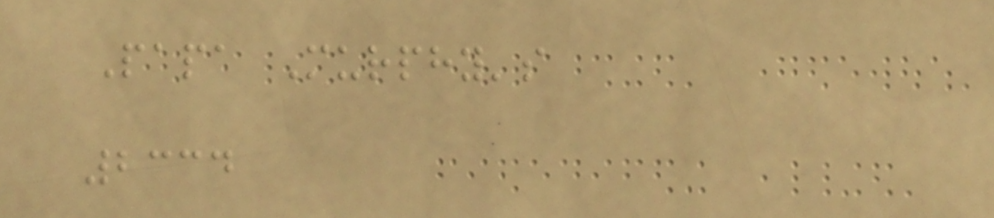Papa Murphy's
2334
